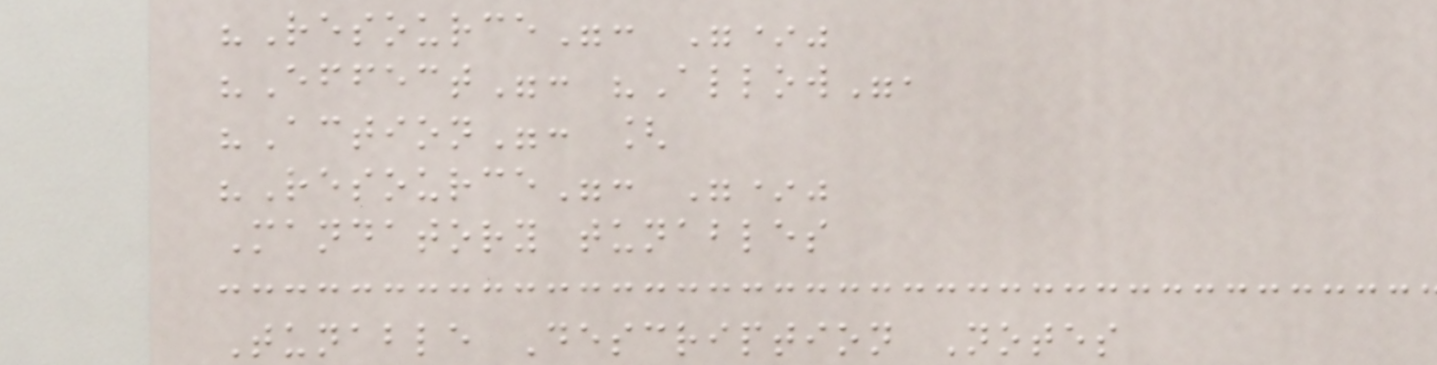"Resource": "*"
"Effect": "Allow",
"Action": [
"Resource": "*"
Mandatory tunables
Tunable Description Notes
